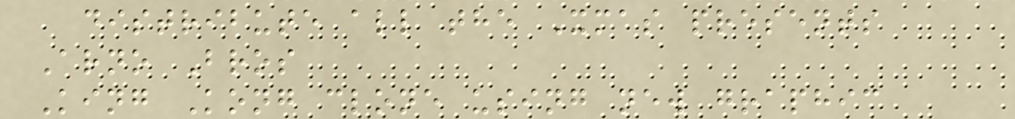distribute all the Xmas presents
Arno Bros
King Kong clone using new graphic
